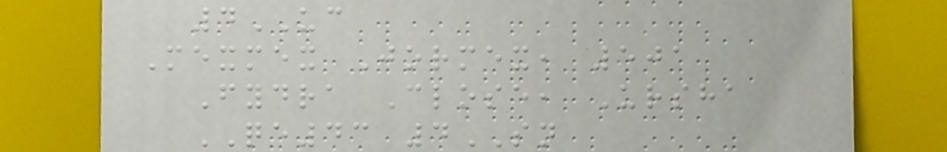4UC
Mexmex Jormex, 501
Fydra Close, Ursha
QE43 4SN
